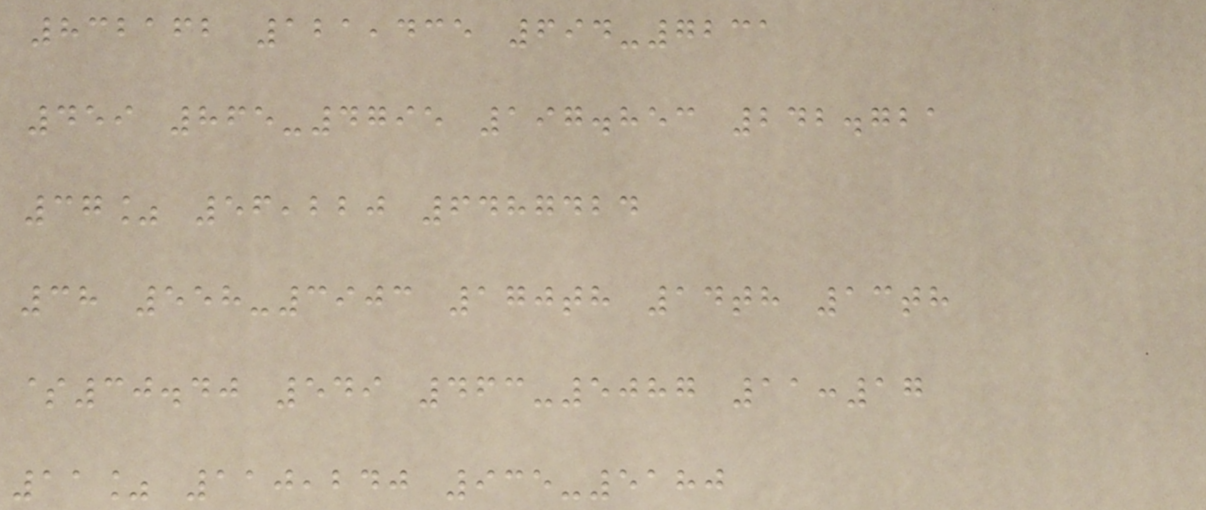832162 121,435 694-7231
459 865-4795 197.853 242.721
37% 56,220 6487424
38 558-3903 170th 14th 13th
$30.40 549 463-5087 11:17
11% 110,240 935-5180
